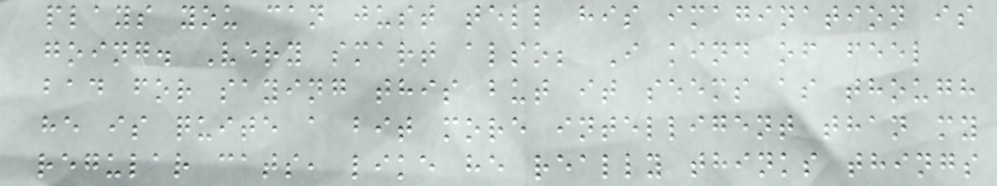plays you can just tell his imagination is
going. Very smart also; I kind of feel
bad for saying this but it seems as though
he is quite a bit more intelligent than my
regular cats, like he really thinks things
